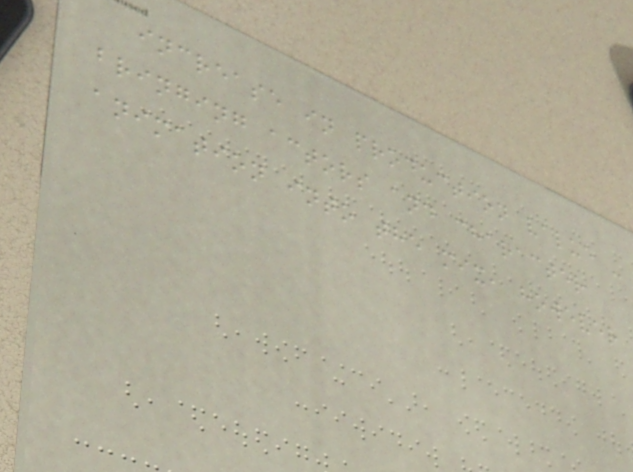increase in production value -
bringing actors and character
animation into the mix, however
